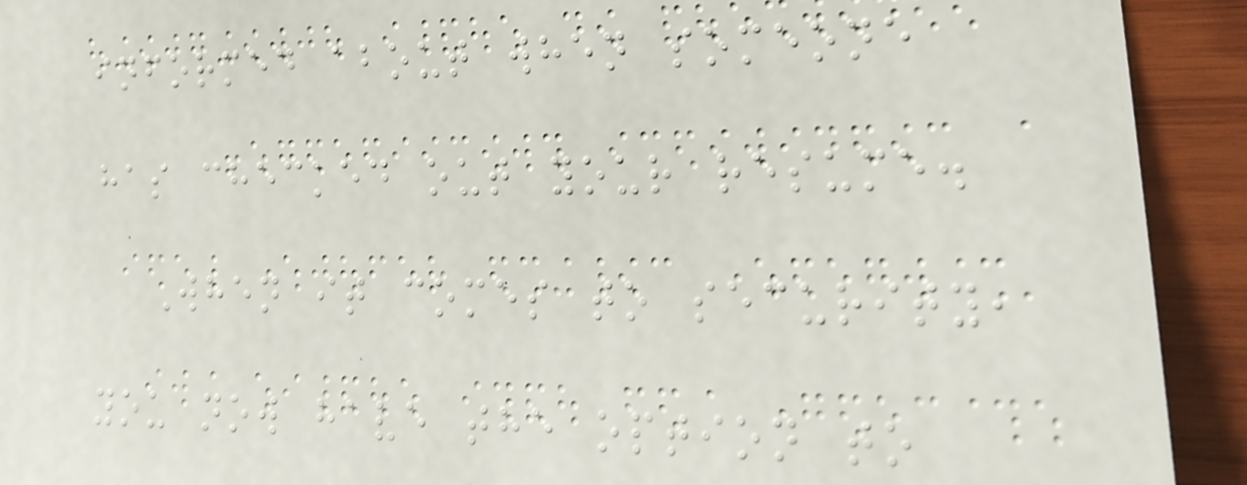informed about when someone
has checked out your resume.
When it comes to security,
you now have the option to
